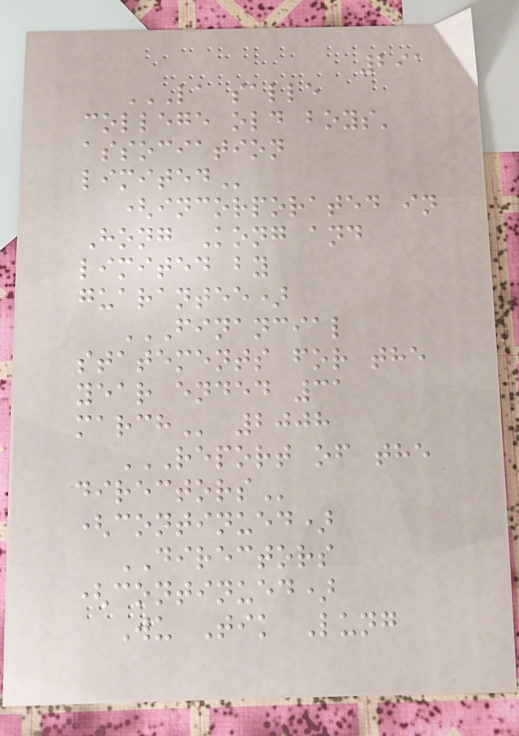291
LA SALLE
COLLEGE OLD BOYS'
ASSOCIATION
LIMITED
(incorporated in
Hong Kong and
limited by
guarantee)
FINANCIAL
STATEMENTS FOR THE
YEAR ENDED 31
MARCH 2008
REPORT OF THE
DIRECTORS
(continued)
DIRECTORS
(continued)
Wu Tik Lung
